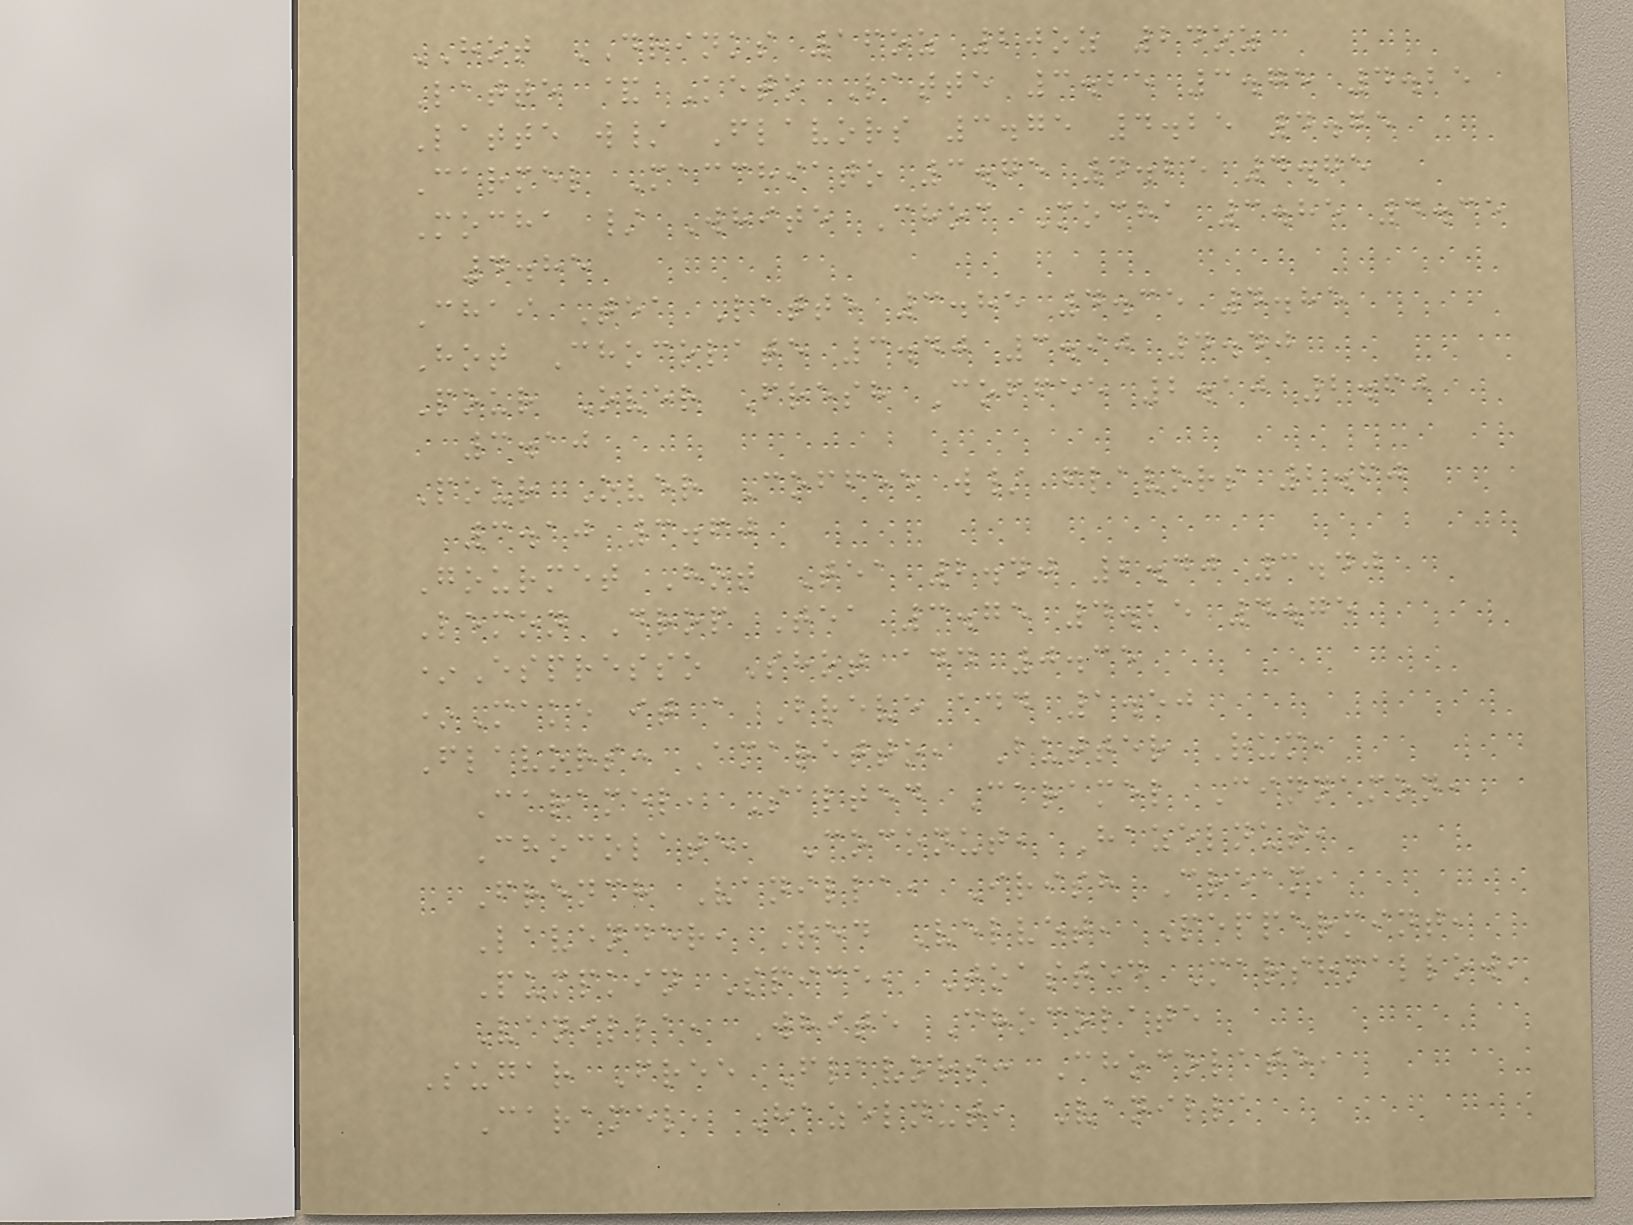HOT DRINKS 16oz 20oz 24oz
Latte & Keto Latte 3.25 3.75 4.25
Latte w/ Flavors 3.75 4.25 4.75
Carmel Macchiato 3.75 4.25 4.75
Mocha / White Choc Mocha 3.85 4.35
4.85
Chai Tea Latte 3.85 4.35 4.85
Hot Chocolate 3.40 3.90 4.40
Pour Over Fresh Coffee 2.10 2.60
3.10
Pour Over Coffee w/ flavors 2.60
3.10 3.60
Gourmet Hot Tea 2.40 2.40 3.40
Lemon Drop Tea 3.75 4.25 4.75
*Espresso Shot add 0.35
*Make it a Breve add 1.50
Flavors: Amaretto, Butter Rum,
Caramel, Salted Caramel Cinnamon,
Chocolate, Coconut, Hazelnut,
French Vanilla, Irish Cream,
Lavender, Red Velvet, Peppermint,
Pumpkin Spice, Toasted Marshmallow,
Vanilla, White Chocolate
Sugar Free Flavors: Chocolate,
Caramel, Hazelnut, Vanilla
